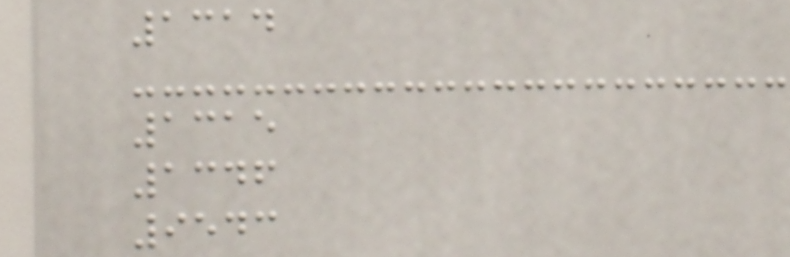1314
1315
1346
9543
